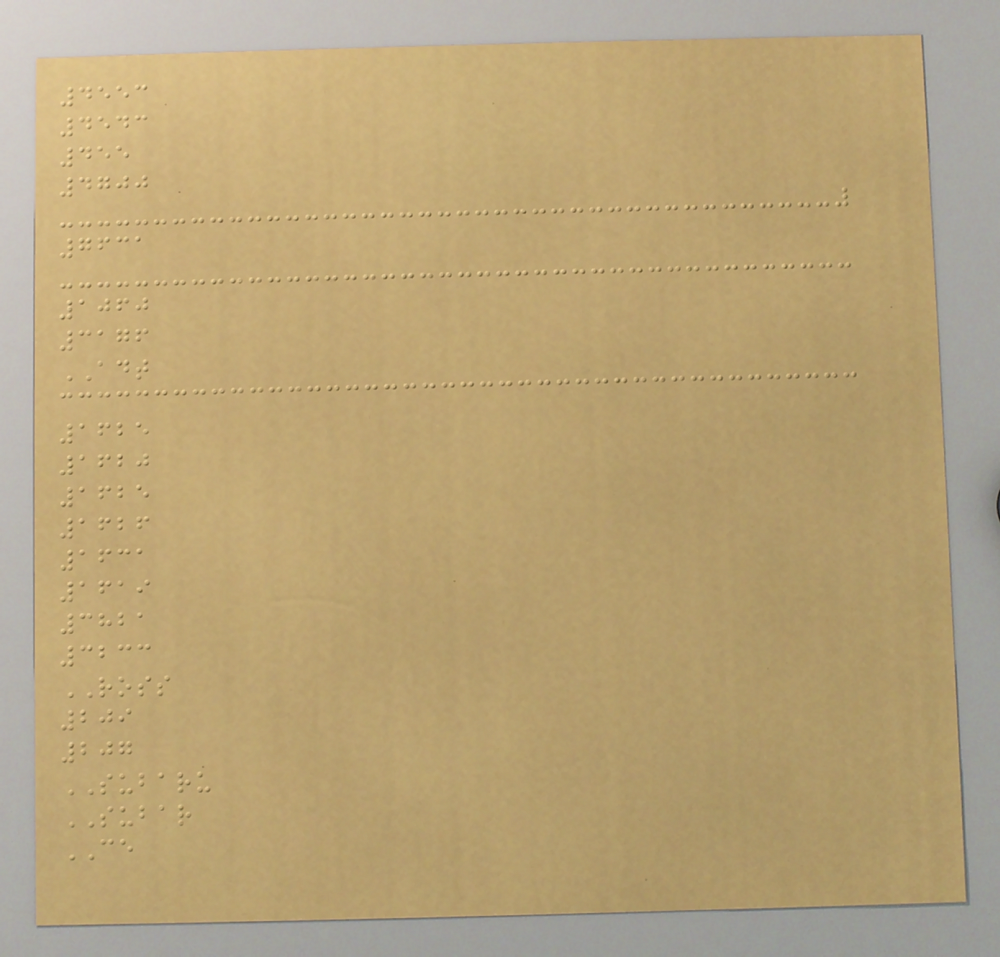4553
4543
455
4700
7631
1060
3176
ADT
1625
1620
1625
1626
1631
1619
3821
3233
ROSS
209
207
SUBARU
SUBAR
CE
